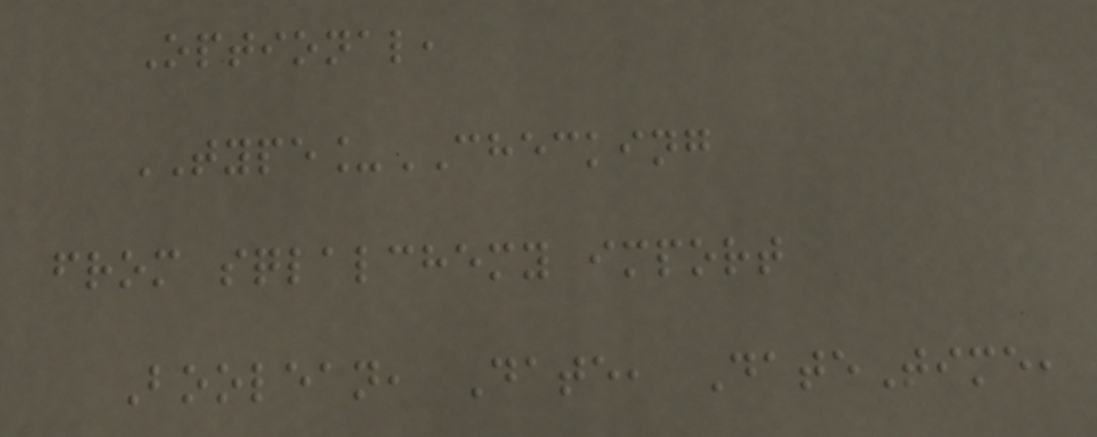Optional,
TYPE_CHECKING
from sqlalchemy import
Boolean, Date, DateTime,
